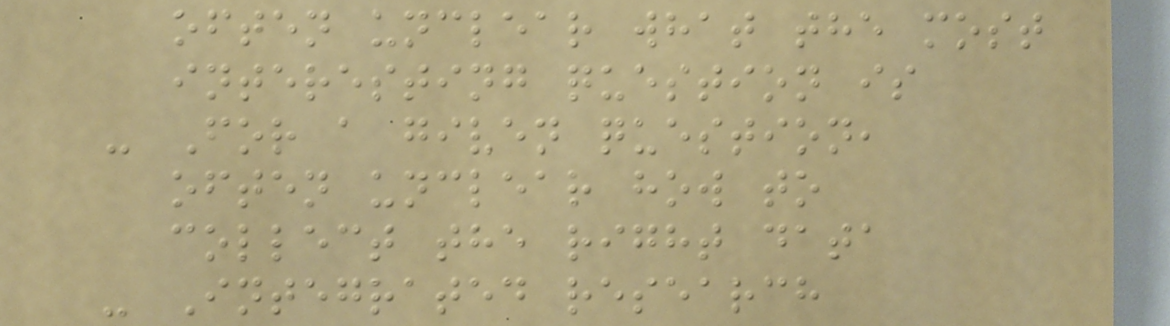often unclear what the most
interesting question is
- For a given question,
often unclear how to
collect the right data
- Integrated research
